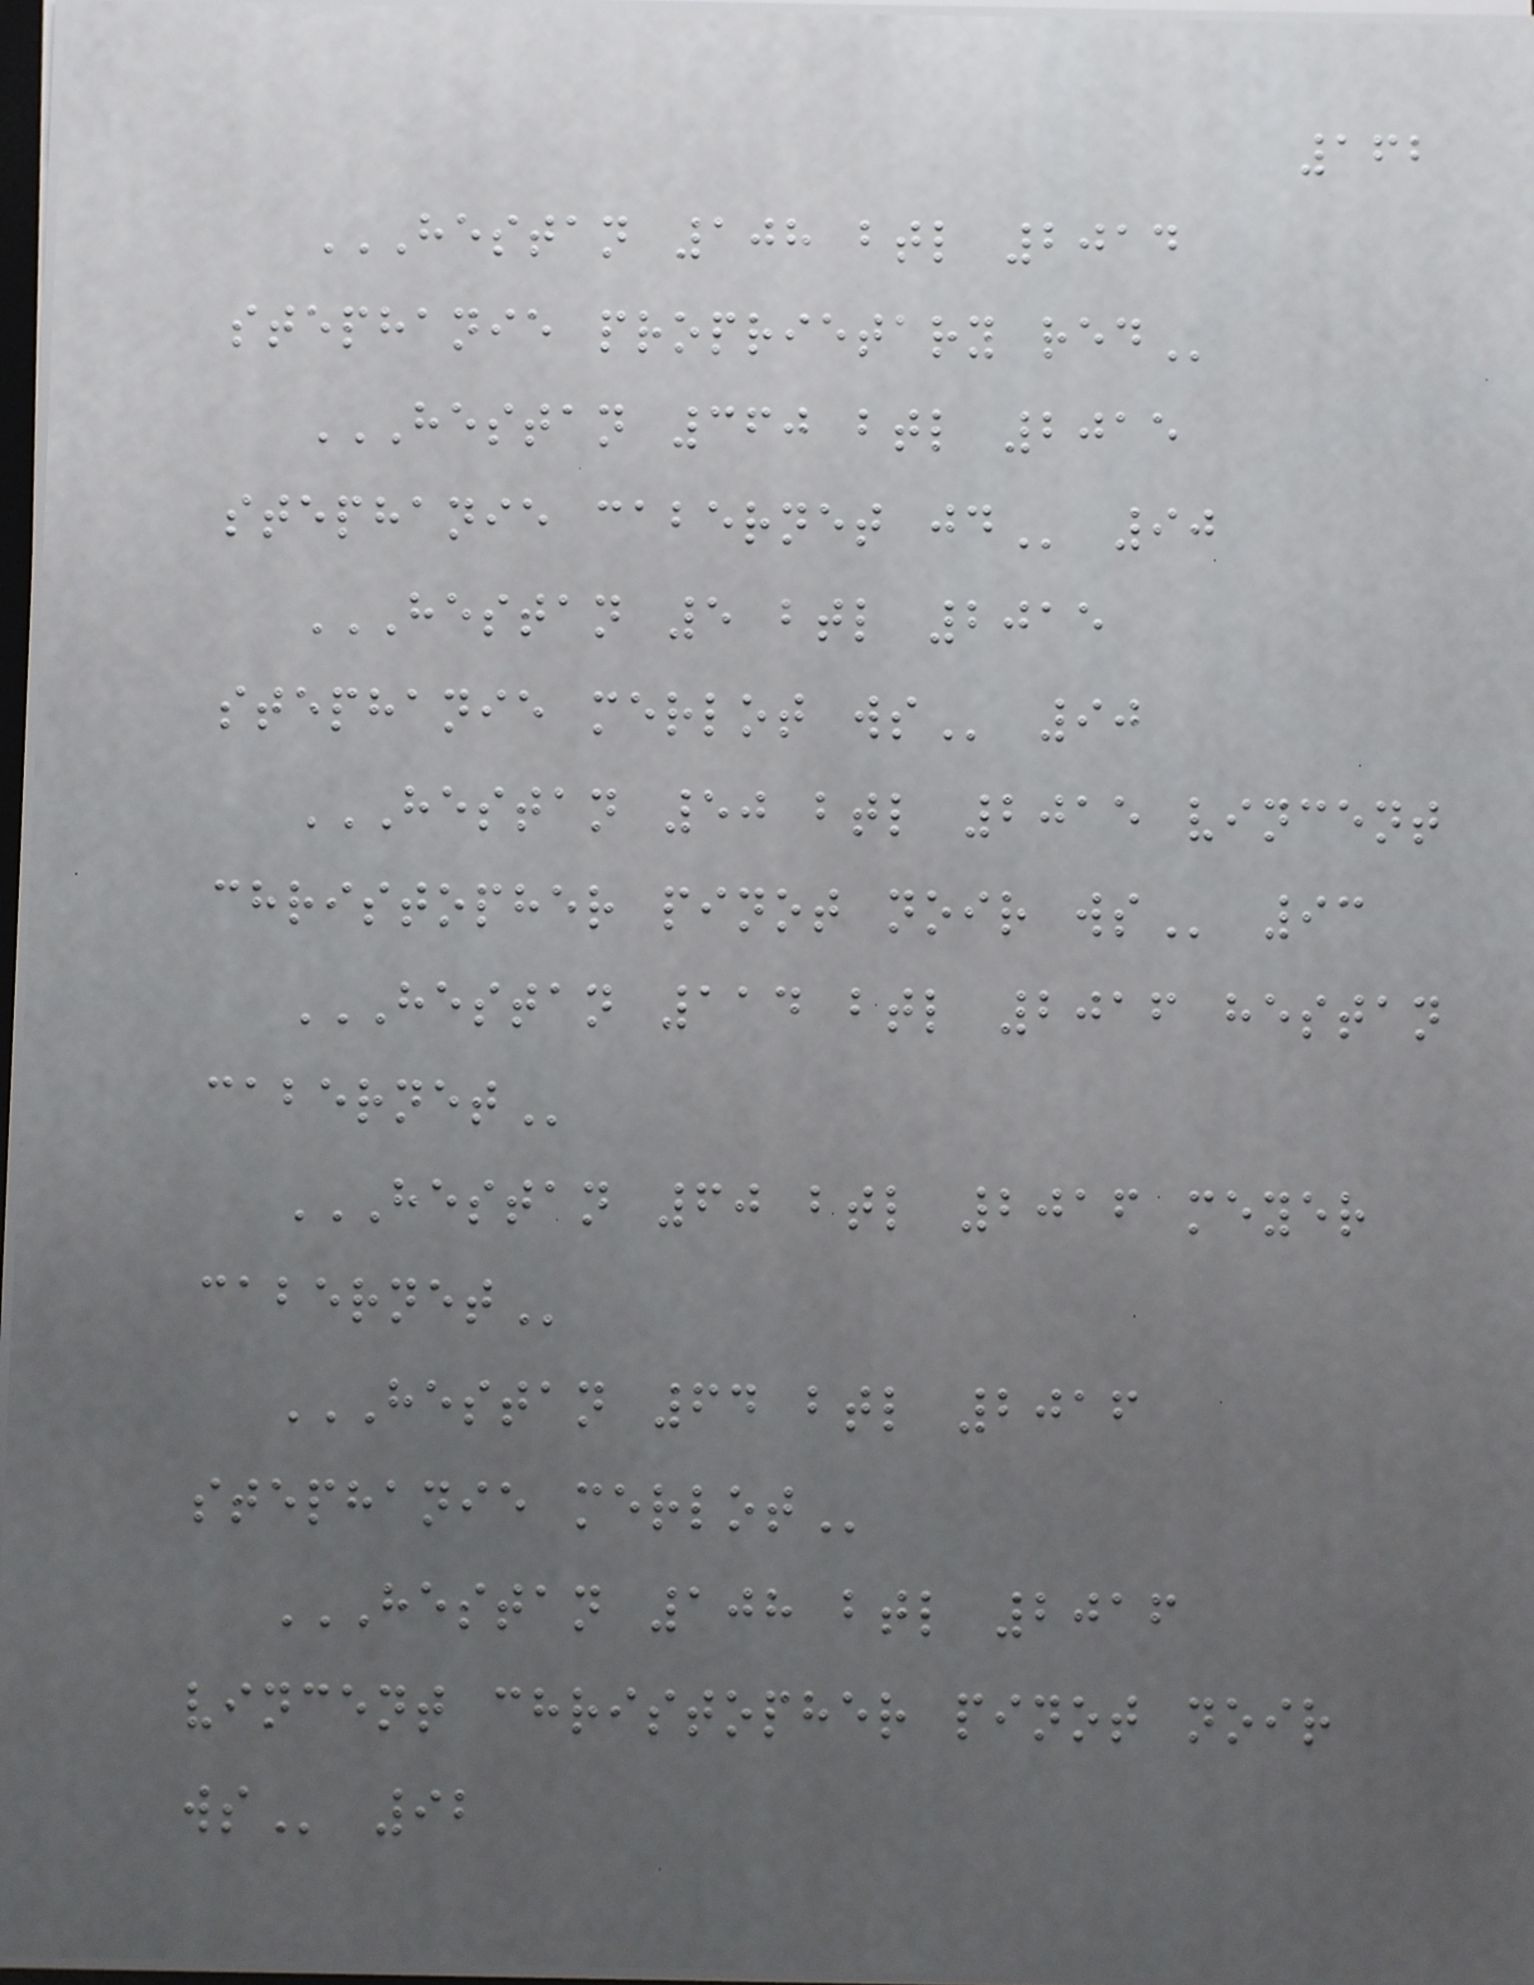162
HESTAN 108 BTL 2014
STEPHANIE PROPRIETARY RED
HESTAN 360 BTL 2015
STEPHANIE CABERNET JD 90
HESTAN 5 BTL 2015
STEPHANIE MERLOT WS 90
HESTAN 50 BTL 2015 VINCENT
CHRISTOPHER PINOT NOIR WS 93
HESTAN 114 BTL 2016 HESTAN
CABERNET
HESTAN 60 BTL 2016 MEYER
CABERNET
HESTAN 64 BTL 2016
STEPHANIE MERLOT
HESTAN 108 BTL 2016
VINCENT CHRISTOPHER PINOT NOIR
WS 92
